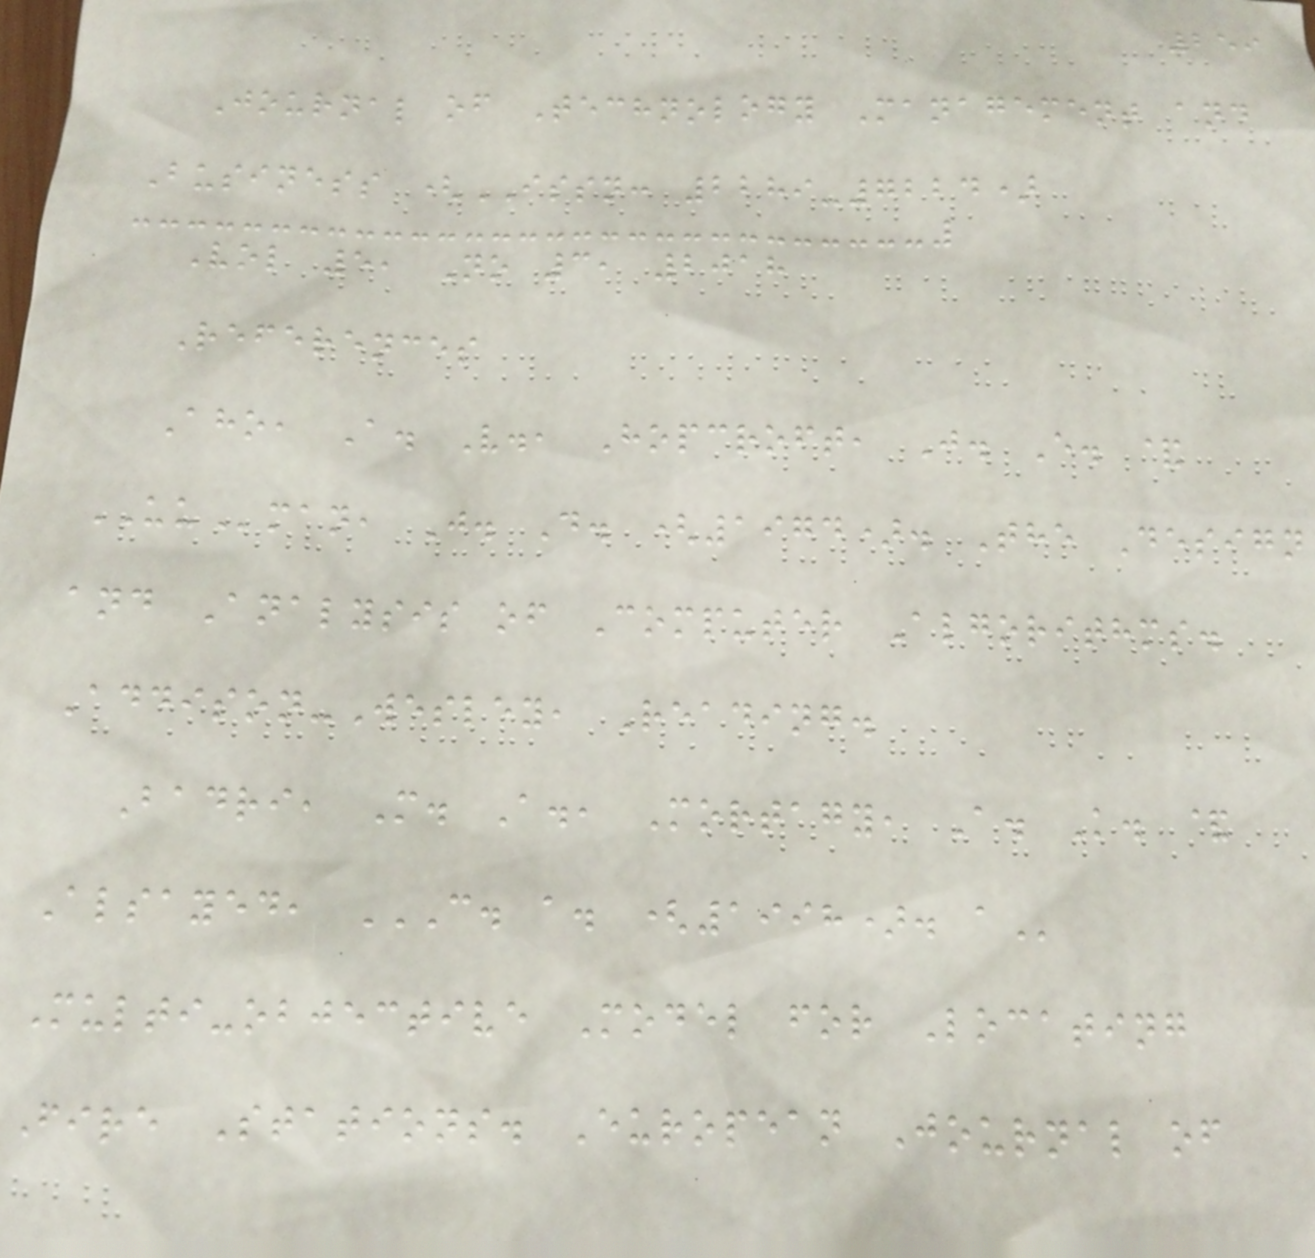259
Journal of Technology Management and
Business (ISSN: 2289-7224)
Vol 5, No 3, 2018
References
Aho, A. V., Hopcroft, J. E. &
UUman, J. D. (1974). The Design
and Analysis of Computer Algorithms.
Addison-Wesley, Reading.
Badri, M. A., Mortagy, A. K. &
Alsayed, C. A. (1998). A
Multi-objective Model for Locating
Fire Stations. European Journal of
